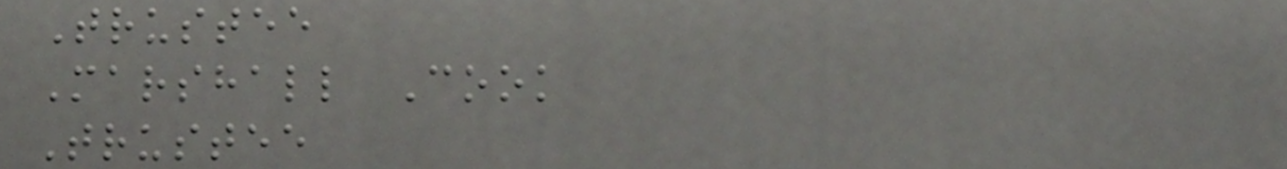Trustee
Marshall Cook
Trustee
